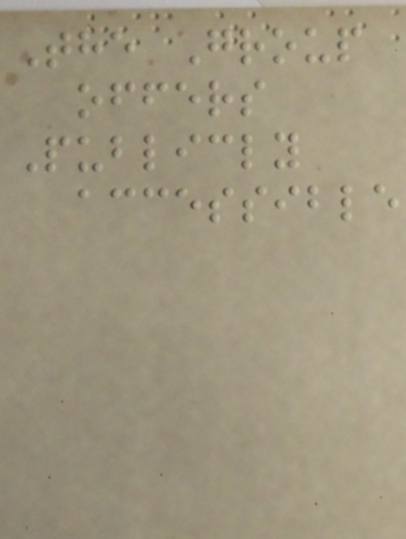The Group
offers
Publicly
accessible
